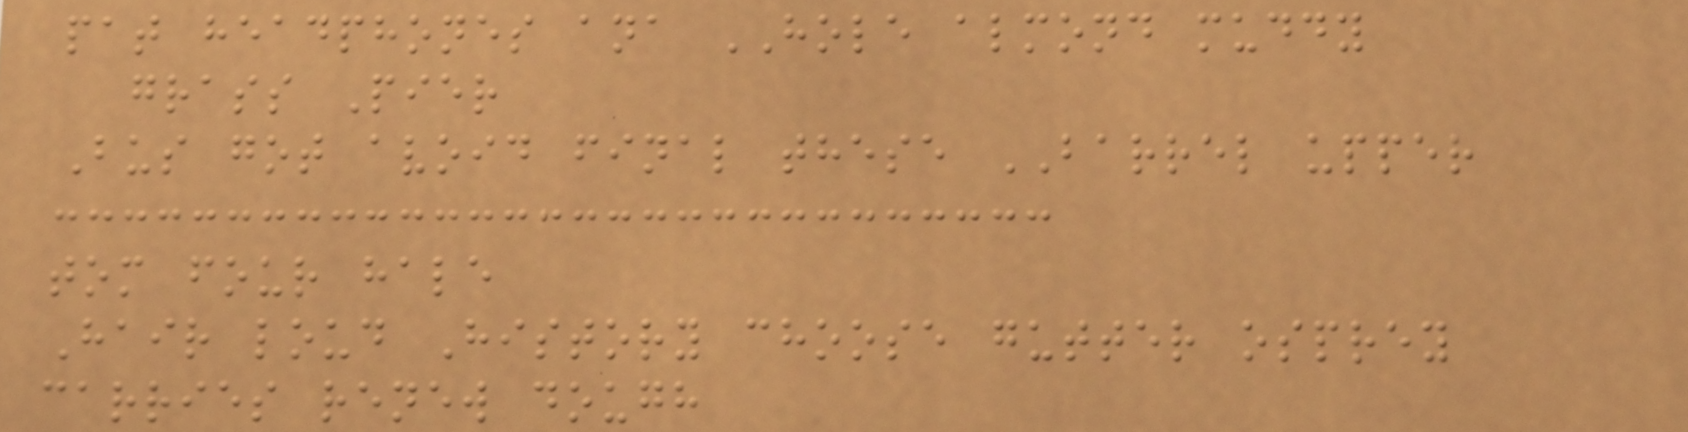pat headphones ana HOLE almond muddy
grass Pier
Bus got avoid final these BARREL upper
tom four hale
Hair loud History choose gutter osprey
carries renew dough
